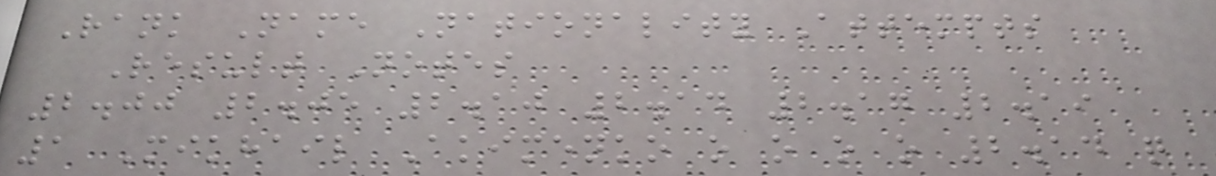Rank Name Nationality Attempts
Result Notes
2.00 2.05 2.10 2.14 2.17 2.19
1 Mikhail Akimenko o o o o 2.14 q
